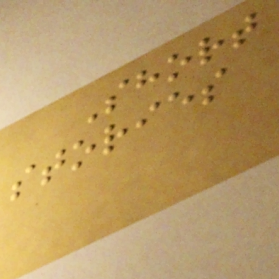Short
stories
